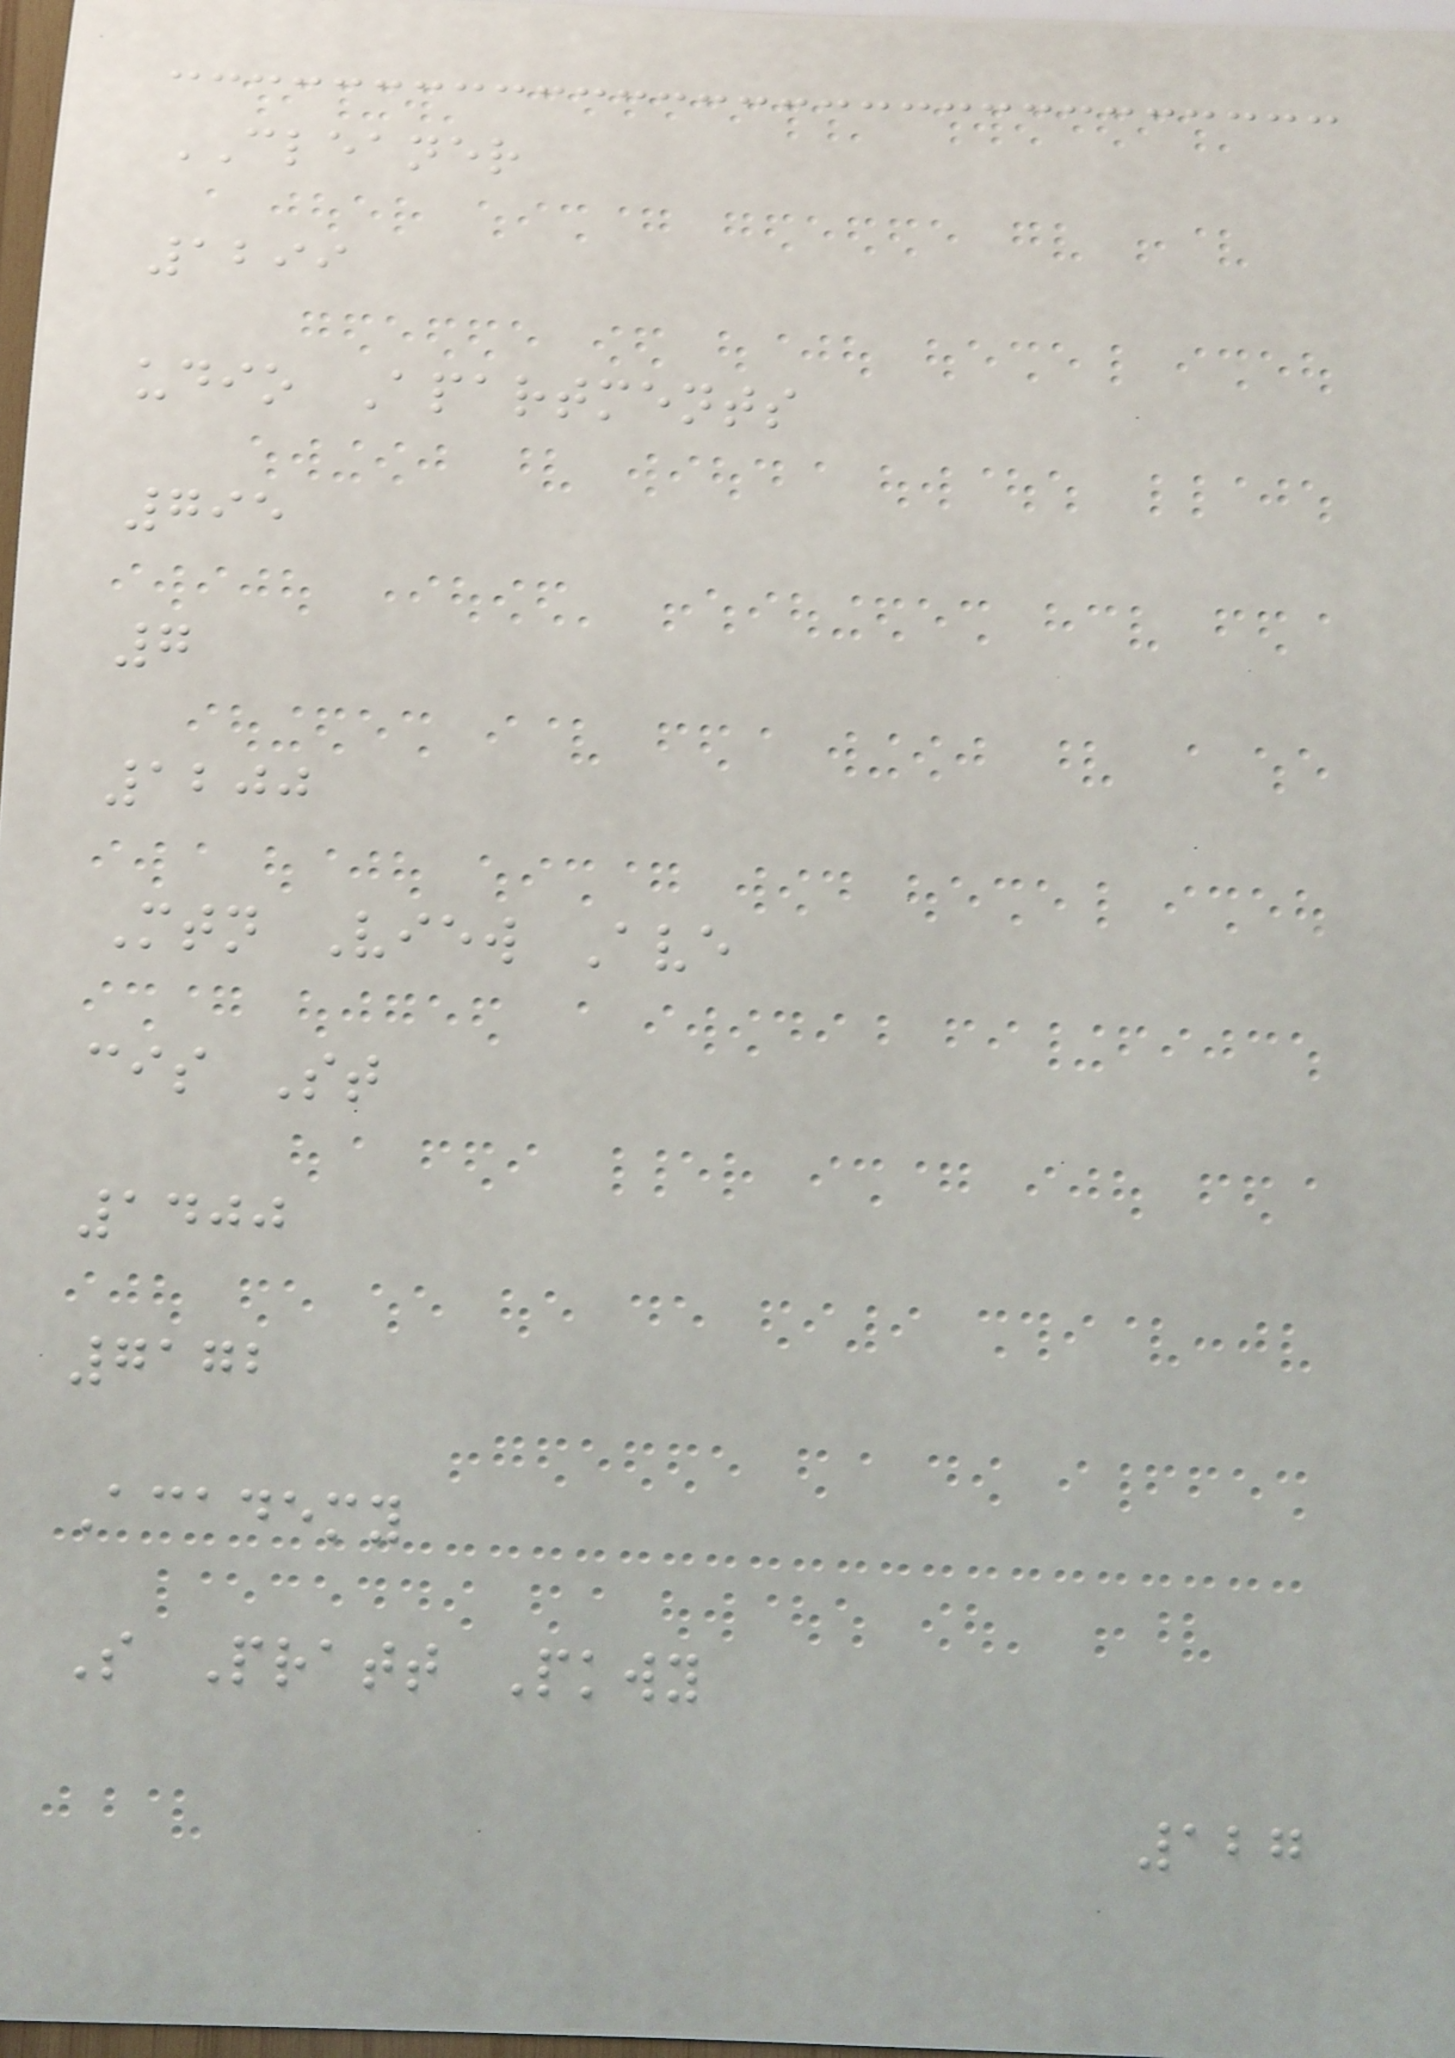CLEANER
1299
udio Apartments
795
7
1200
Mtn View Ave
cis St
1400
7172
Academy
S Pratt Pkwy
127
